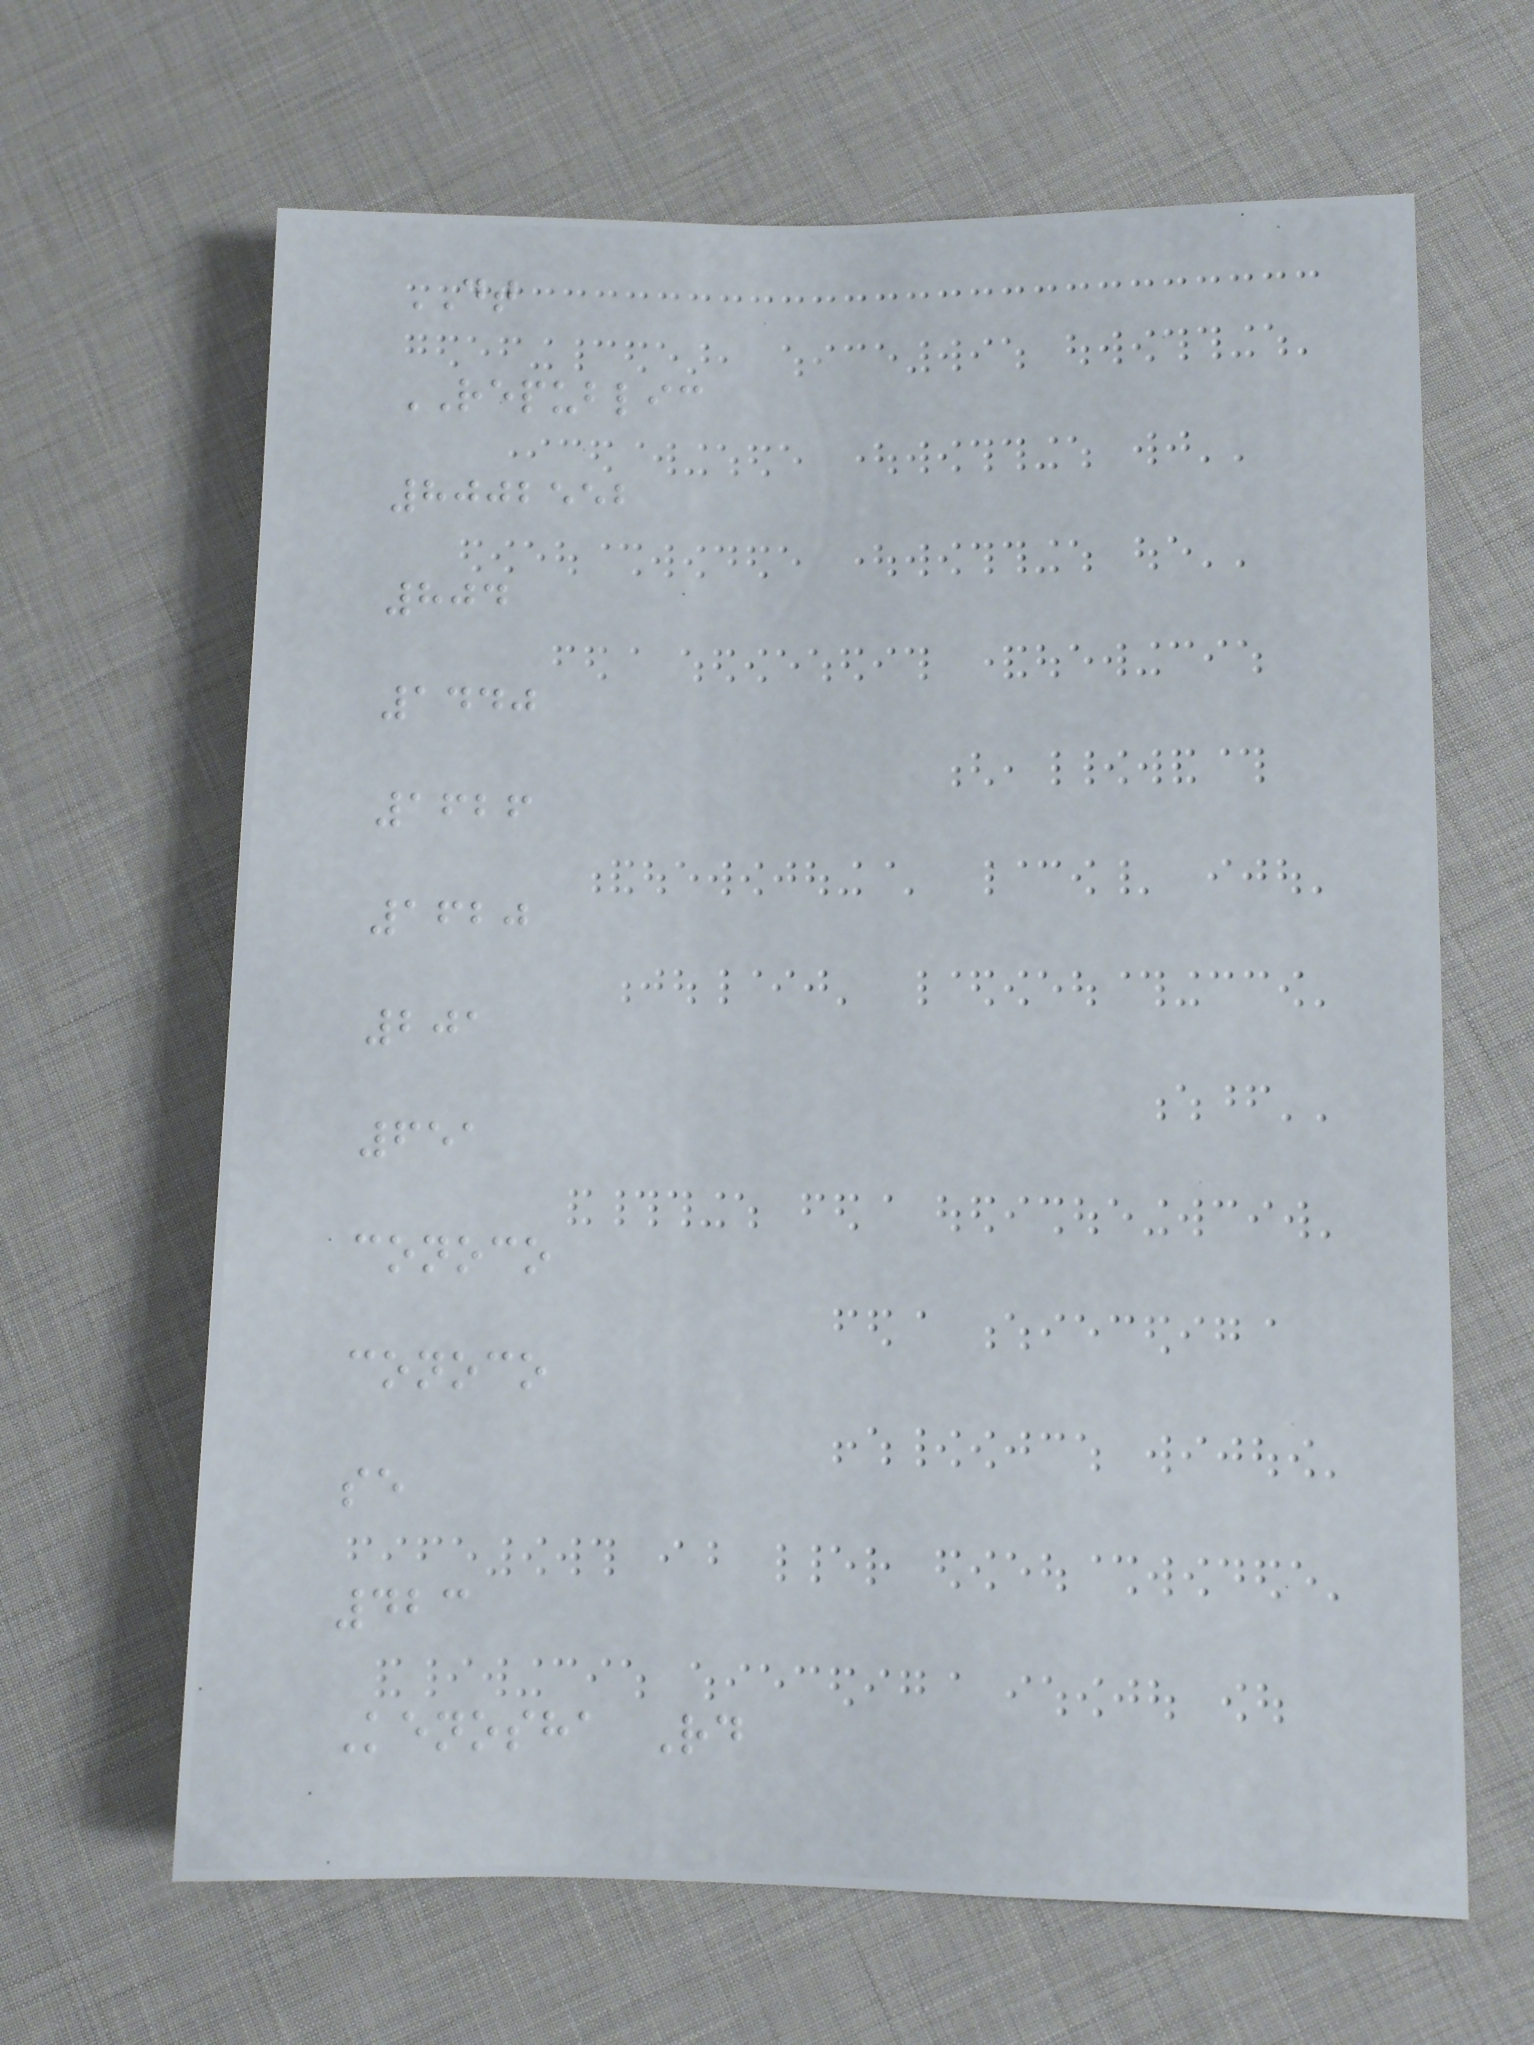DT
REPUBLIC
8002552
804
1440
1626
1620
201
651
conoco
conoco
se
423
Kenosha Rd
